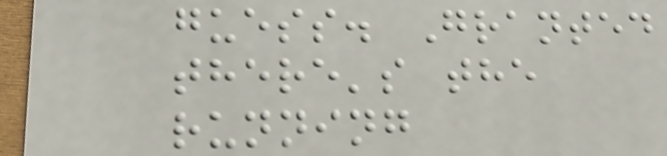guess. Granted
there's the
running
